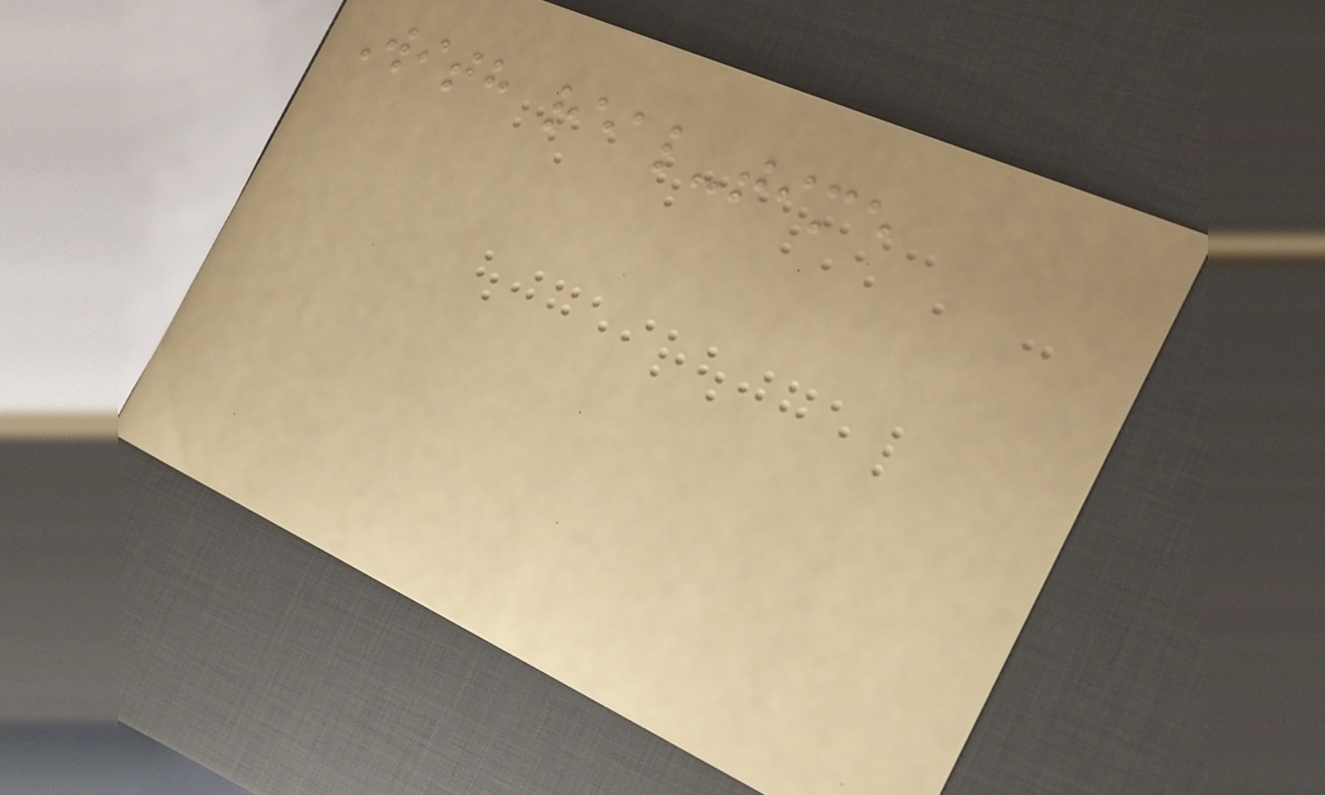With real-time
